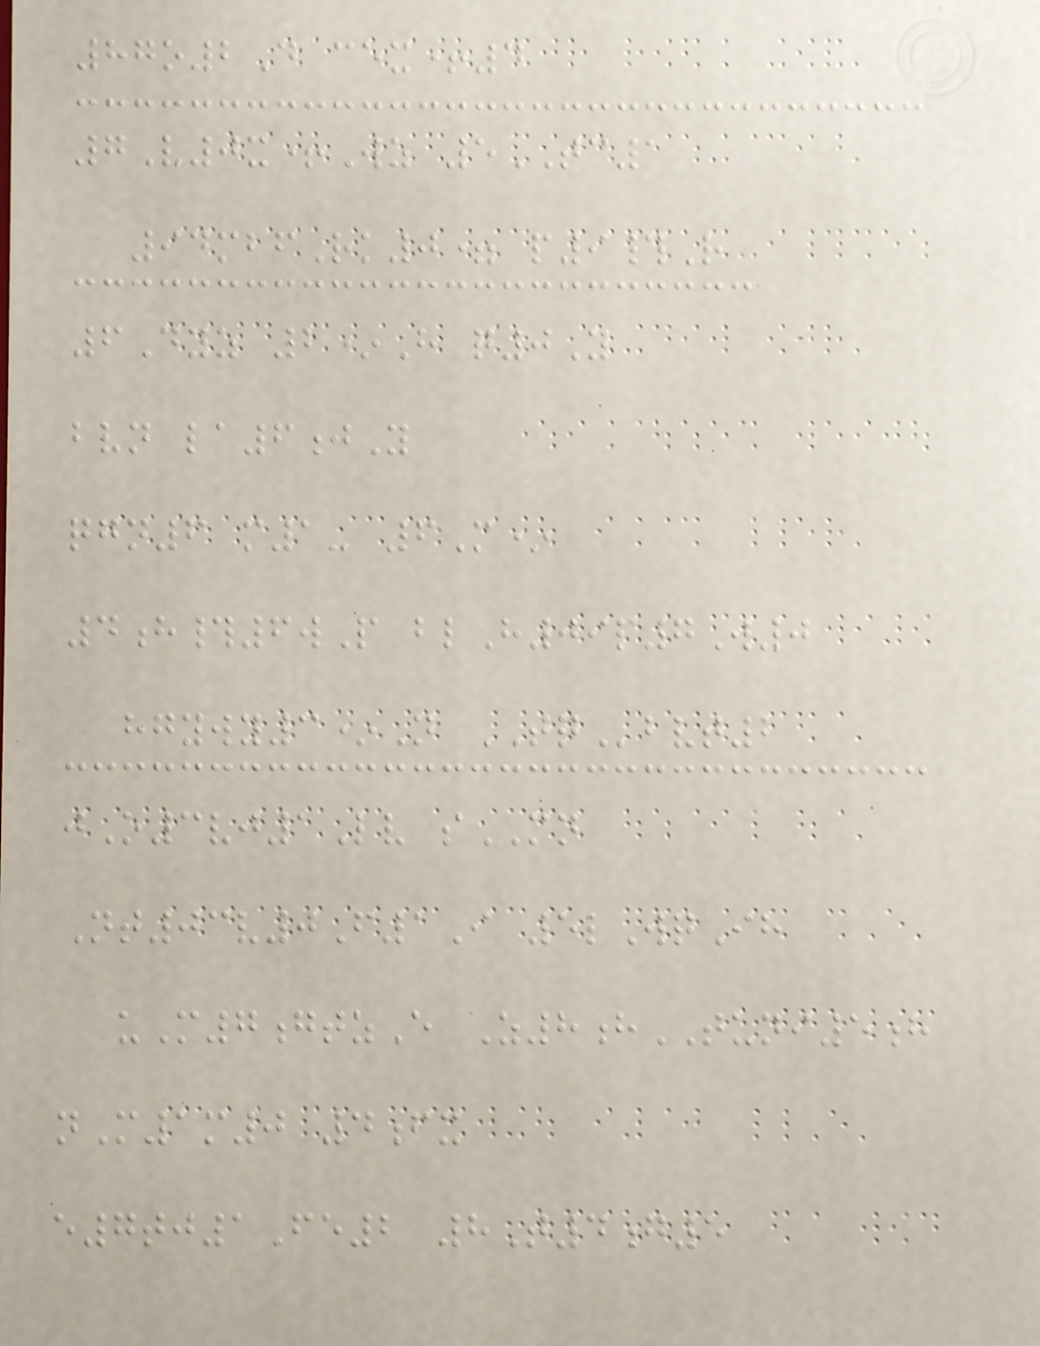87o2D cex+4
7V0x+Wz 5TC1
94mbfRk0= p9#R
6Dyz 2*H q0Y
bvn la6jY
qgn6 m1- 6M*
4h#6wP blH09p7W0
hgywy3*N TQbvt2
jO3vj1Lv sMN
Nt03v0F1I 5lWqIh
uM7gtzE Z8hTUNI5h
nM1m0 4fx
e7tj1Fe2 8T4g5
